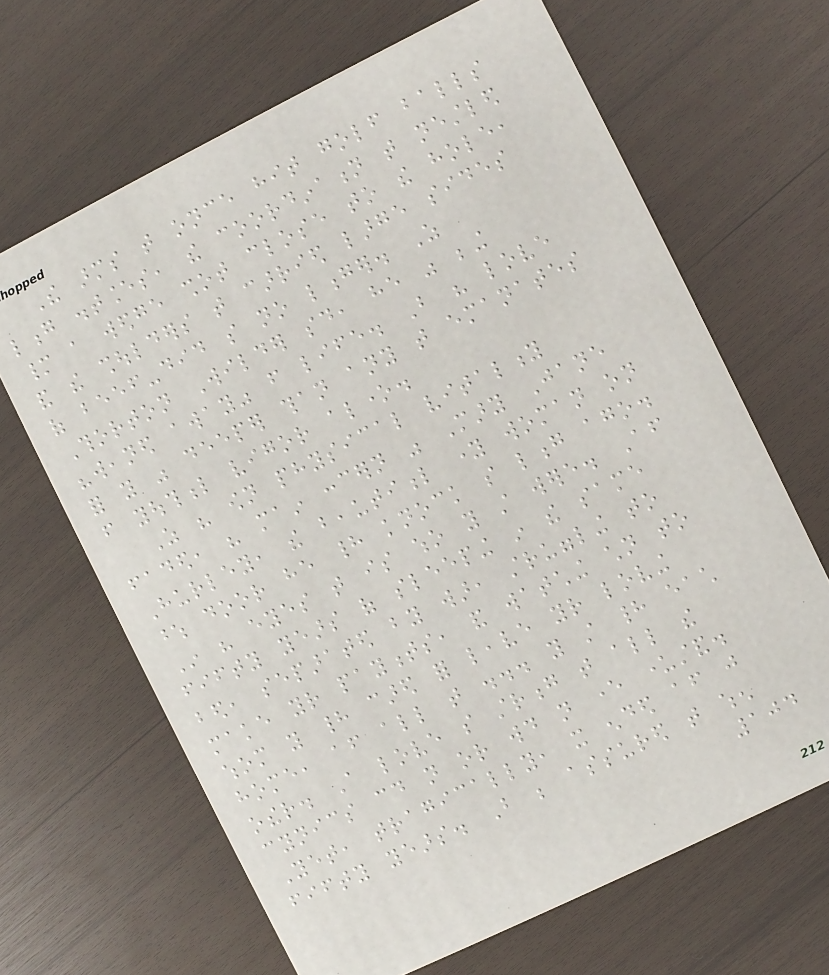The arms that once hit golf balls
long distances, the coordination that nestled
many a wedge shot close to the hole,
and the shoulders that carried large sides
of beef-did so no longer. As
Thorton Wilder said, he was being
"weaned away" from life. But his love
for you was deeper than any that emanates
from youthful vigor alone.
As his own physical vitality
faded, his main concern was Mary Jane
Hurley, the beautiful young woman on
whose door he had knock so long ago.
In his eyes that is who you still were. After
fifty years of sleeping in the same
bed, separated by war, struggling to
make your payments, and watching children to
whom you had cared for leave your loving
home, after all that ... you still had each
other. A love so strong that all the
cynics could not or would not ever understand.
Yet, tragically, it ended after just
fifty years. But be assured that when
104
